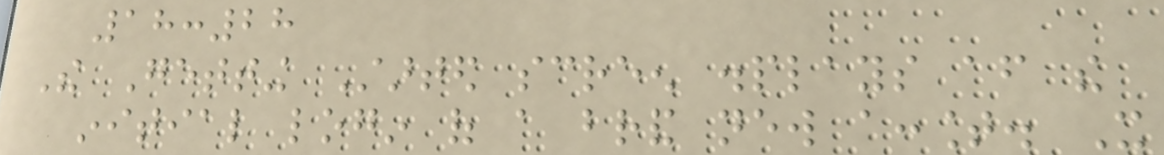18:28
The Getting Started screen displays after the
initial login of a brand new account. It
